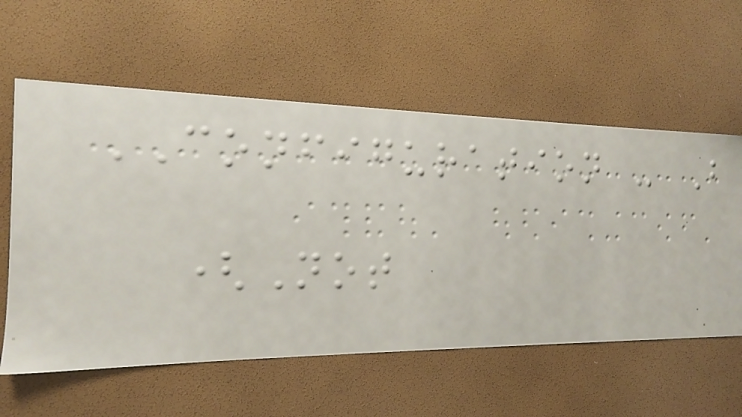CONFIGURATION - B
(Not
